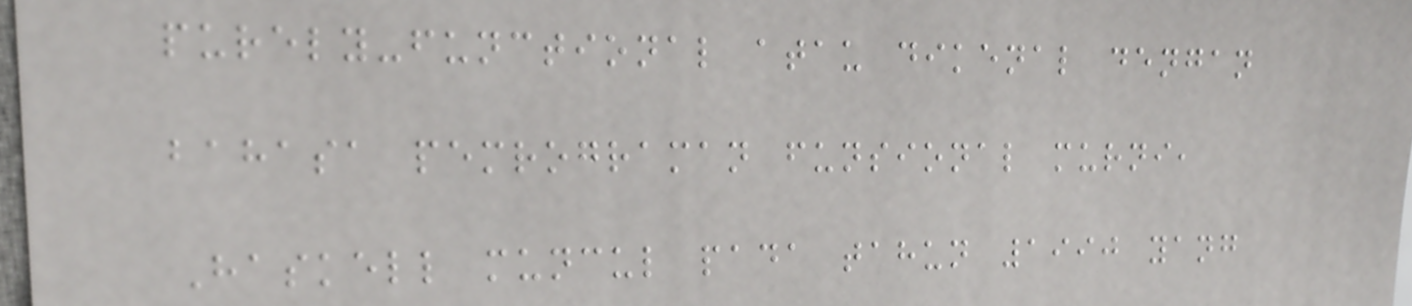purely-functional atau dikenal dengan
bahasa pemrograman funsional murni,
Haskell muncul pada tahun 1990 yang
